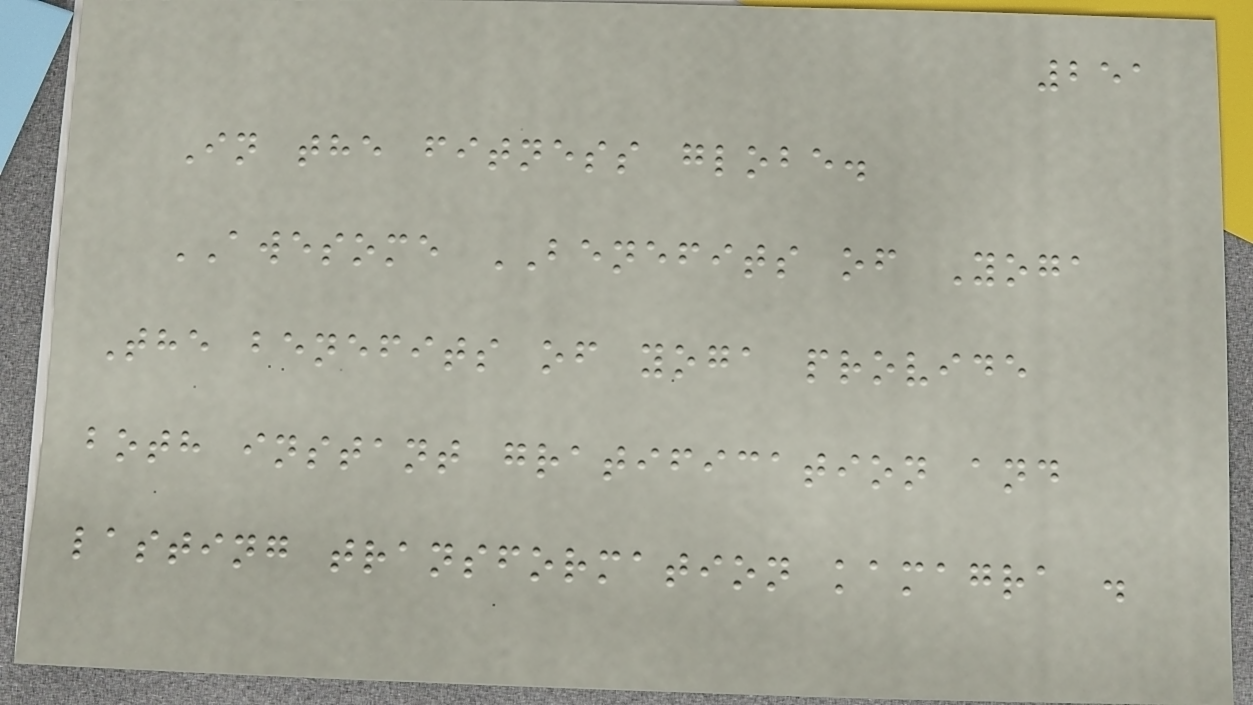251
In the fitness globe.
AWESOME BENEFITS of Yoga
The benefits of yoga provide
both instant gratification and
lasting transformation kamagra .
